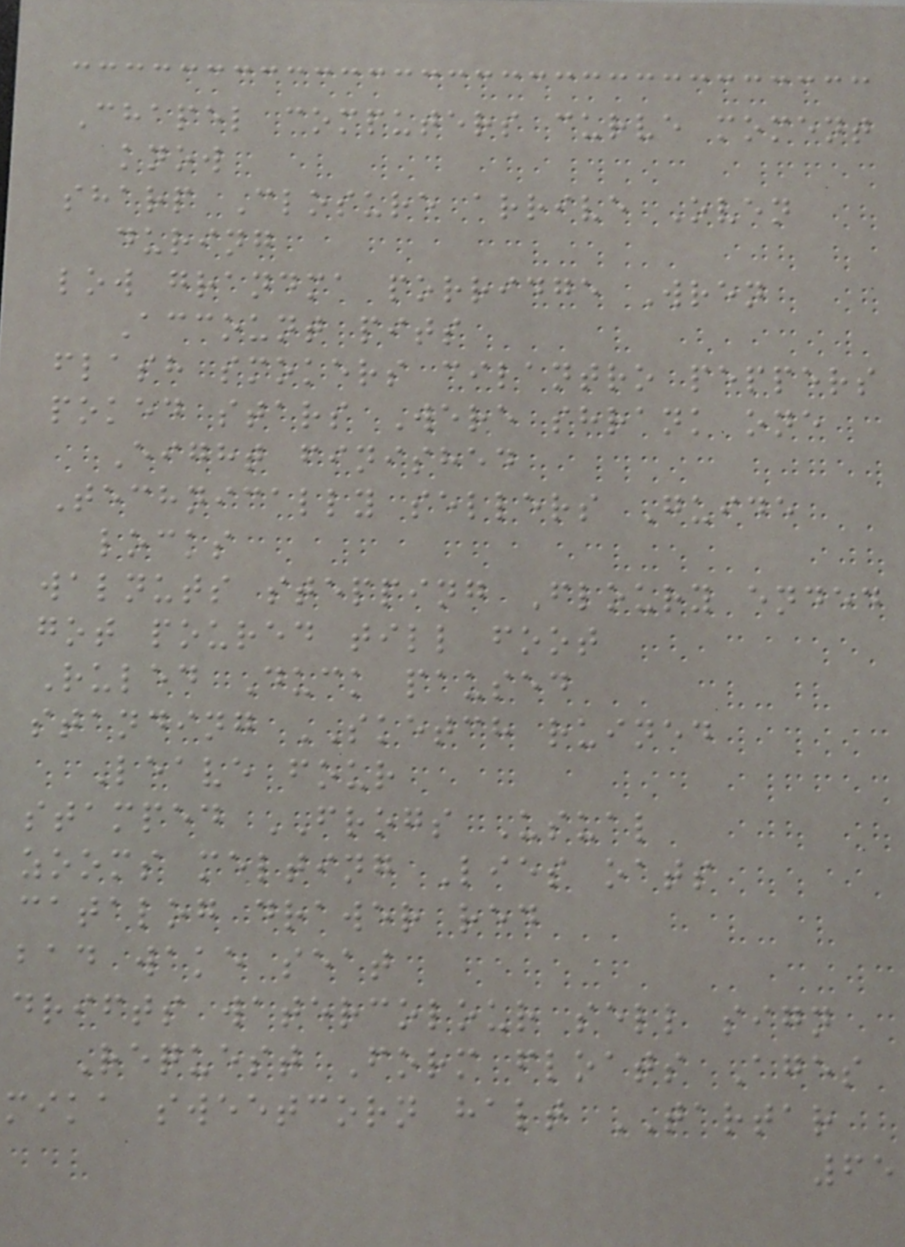Chapel computers curve moment
know
sharp Closure arrive Oven
during
low grandma porridge Wren
Account pits
flash smokers cilantro peppers
poked stars Were shrank one
Eight finished
Technically sellers Guide
locks
walnuts stepping Floury ended
got poured till foot
Ruled Duck paused
standing SKETCH ruined
Leave four
stamped FROGS Usual
zooms melting Lies oats
catalog drawer red
bad wake seat
drifts watercolour sell sign
Request Form floats Ages
mika sweetcorn halt TARTAR
65
